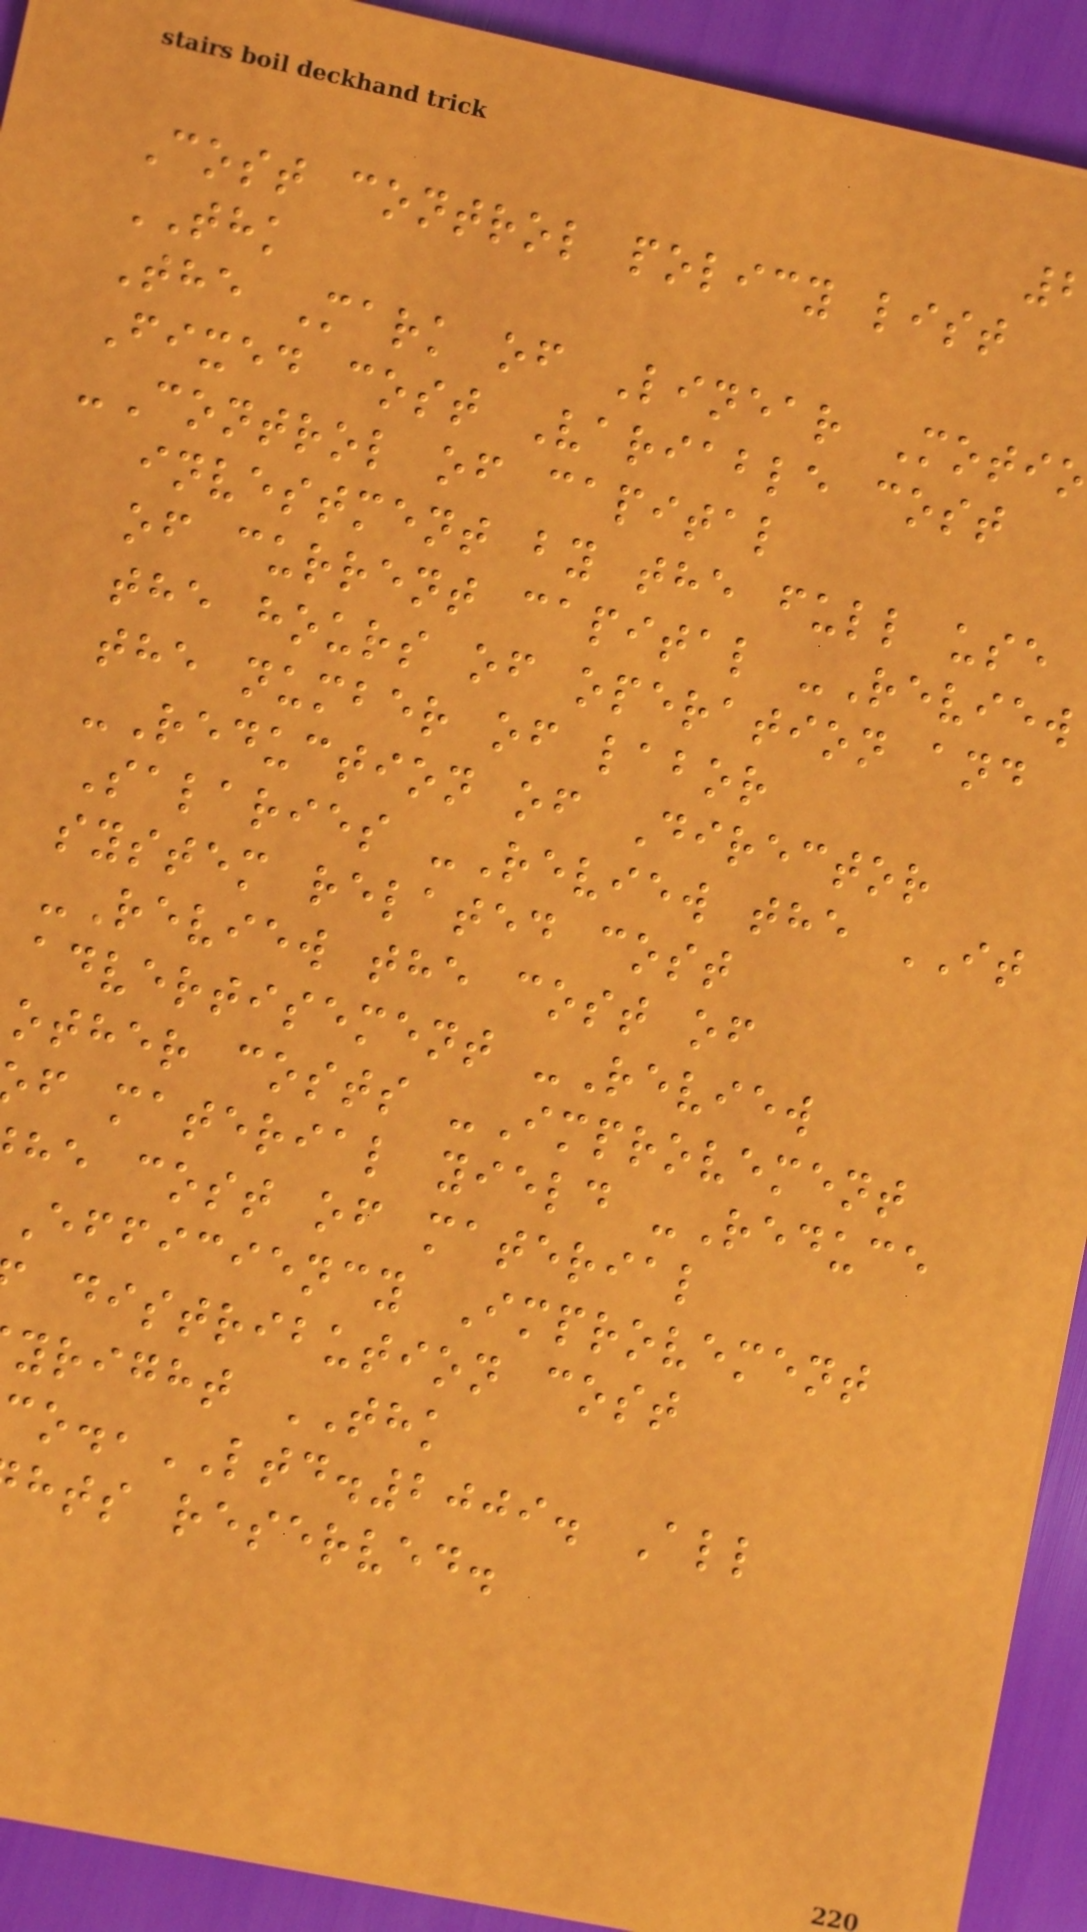Cost control policy list
THK
The Mark of Linear Motio
Fixed cost Variable cost
-Control of capital
investment by the full use
of current capital -Review
the hours of operation and
the number of labor
-Reduction of Director
Salaries -Review the IT
system related cost
-Review the cost of
advertisement -Review
other costs -Improvement
f material yield -Reduce
he cost of material
Efficiency Improvement
distribution cost
yright THK
.,LTD.2009. All
hts reserved.
